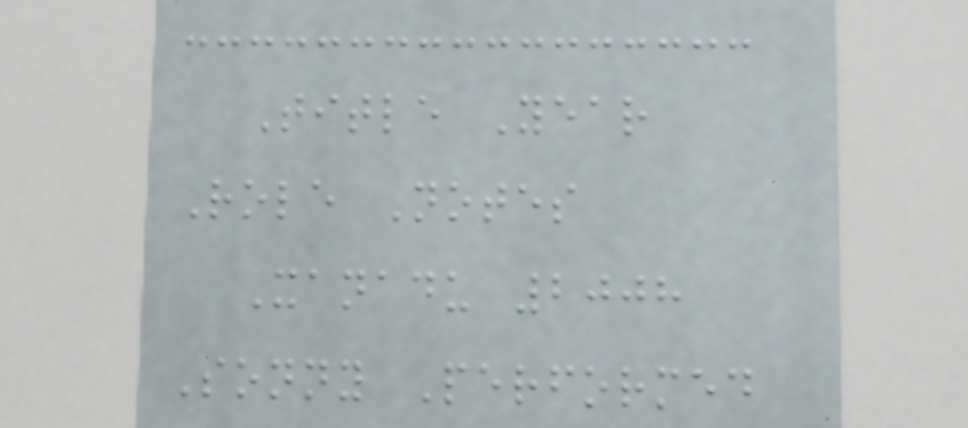Title Year
Role Notes
Xanadu 2008
Sonny Performed
